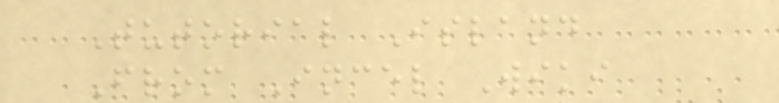Tutorial Island
From Incel Wiki
